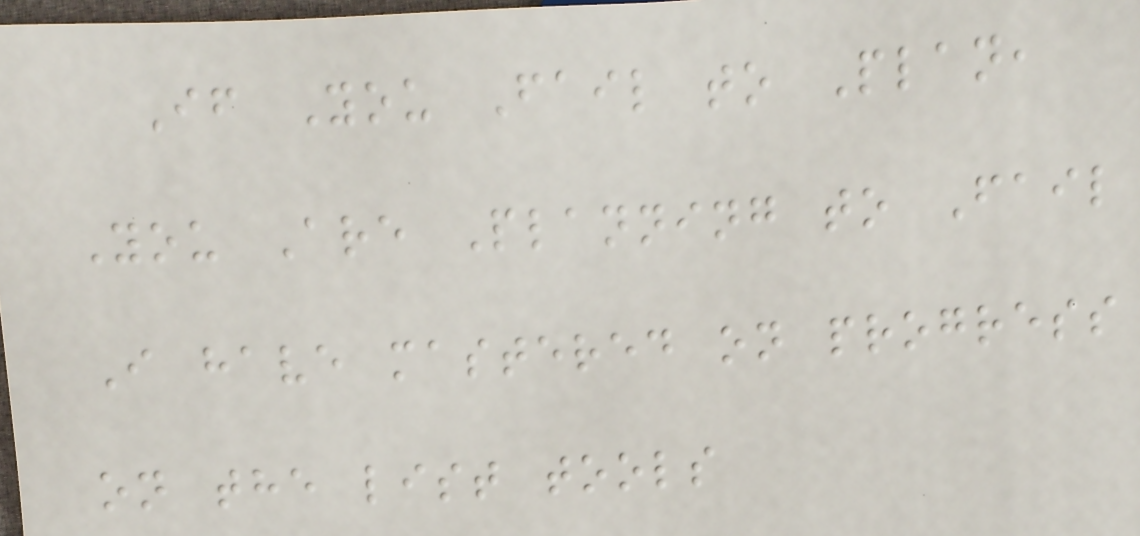If You Fail to Plan,
You Are Planning to Fail
I have mastered on progress
on the list tools
